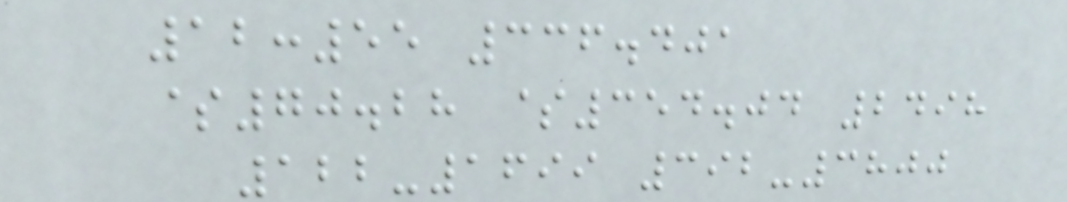12:55 336.401
$70.28 $354.04 2498
122-1699 392-3800
